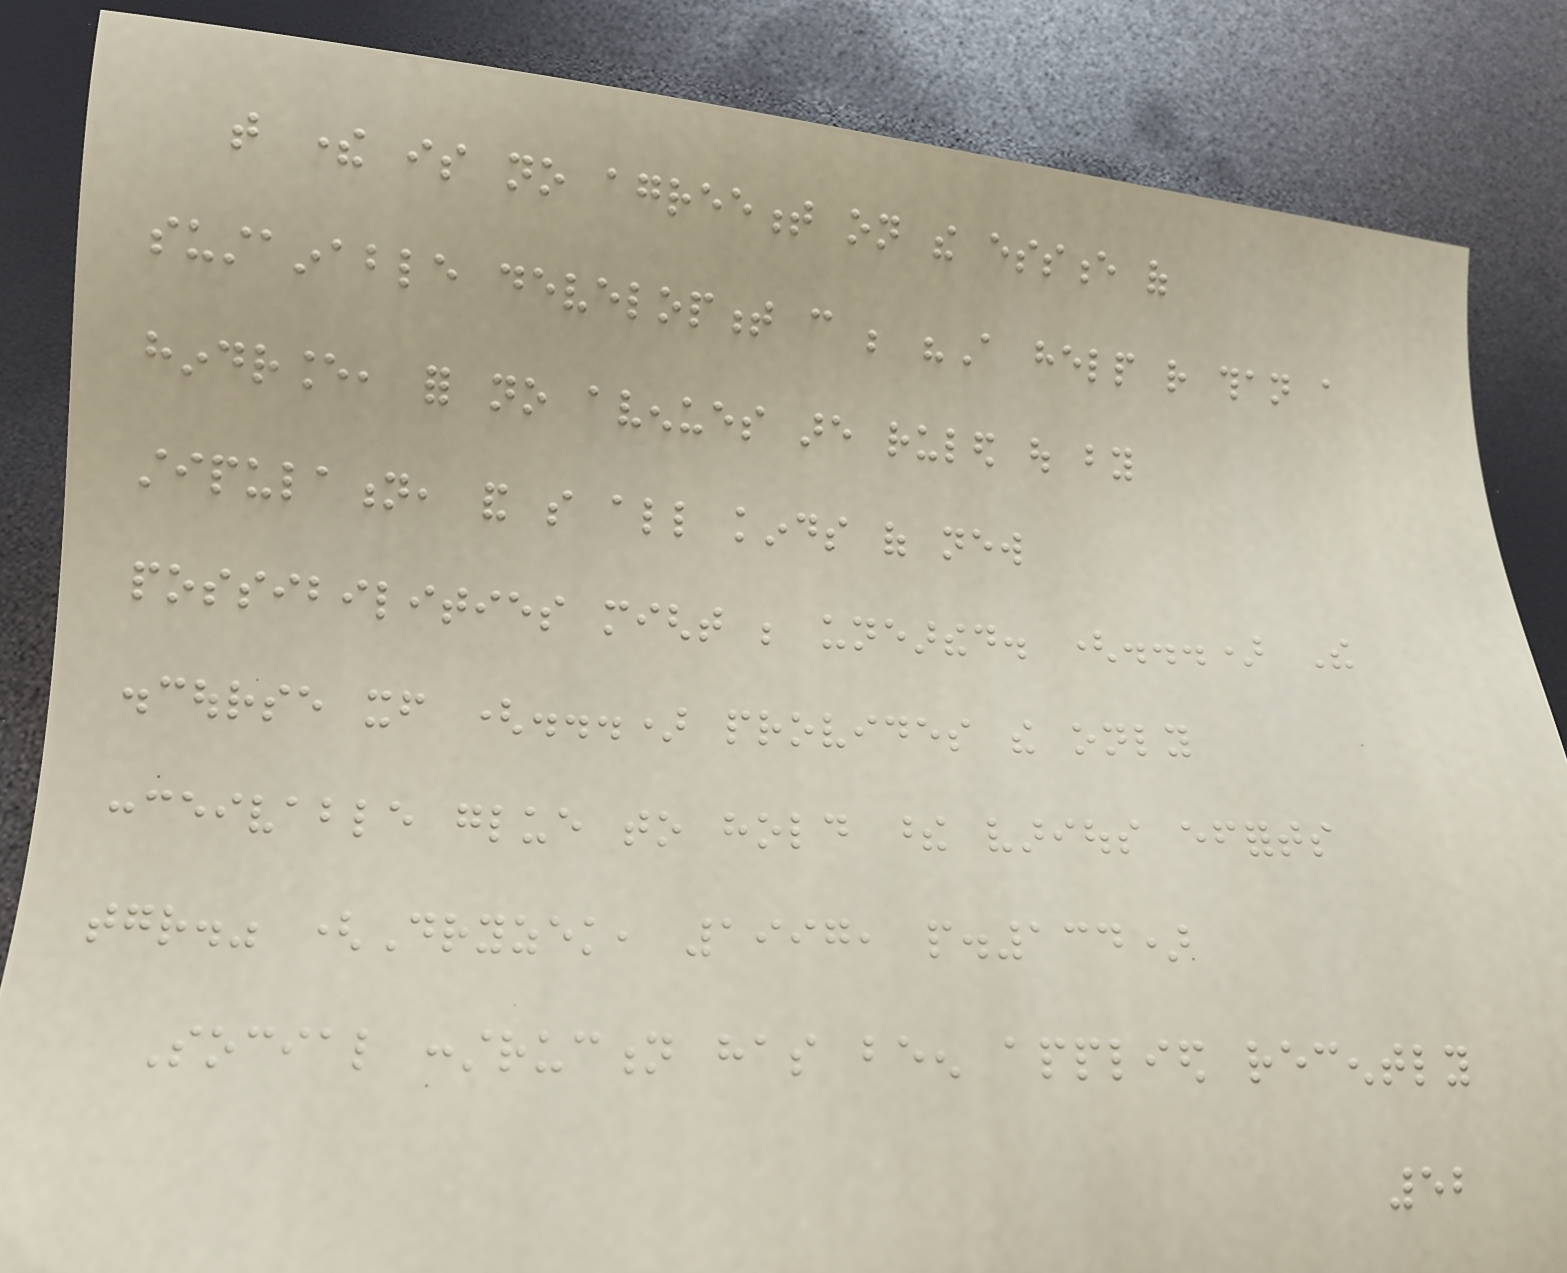that there is no agreement on the essence of
sustainable development can be "A help rather than a
hindrance, for no avenues are ruled out by
stipulation, and so all kinds of new
possibilities might be unearthed. (...) The
discourse itself (...) provides the only
conceivable glue to hold these various efforts
together." (Dryzek, 1997, p.134)
Social construction has been applied recently
52
